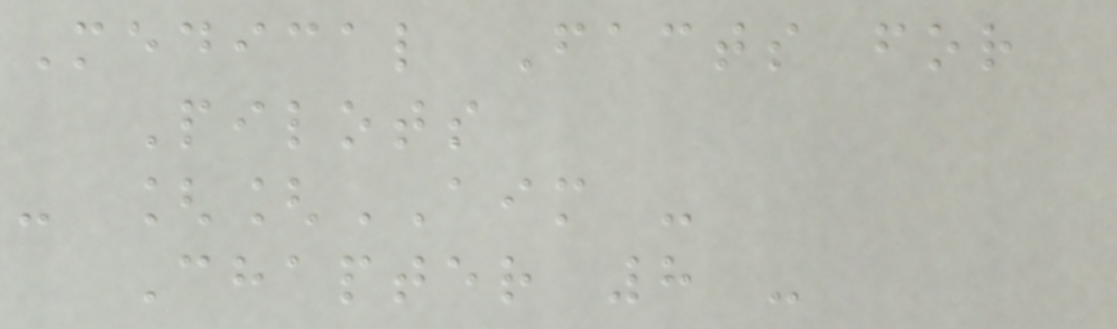Medical Facts for
Pilots
- [[AIM -
Chapter 8 -
